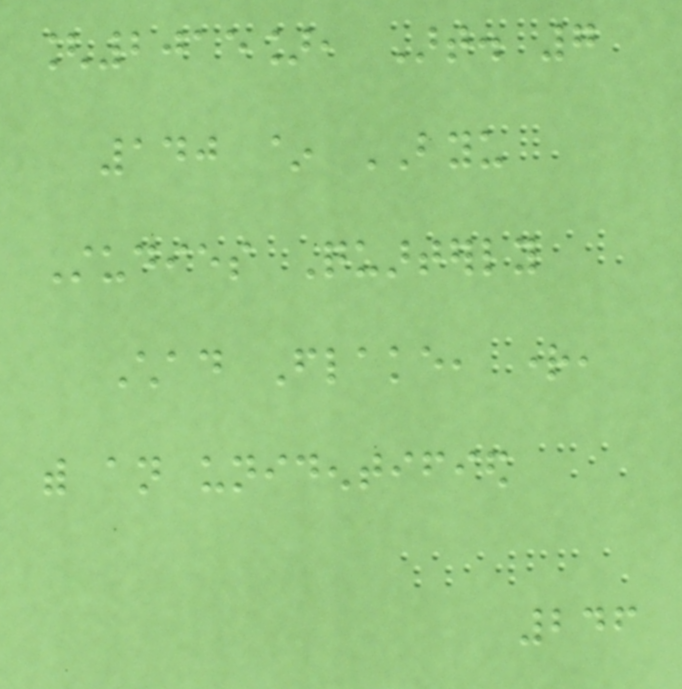[2015], Art. 7
140 ~ BYU
Studies Quarterly
Chad Flake, right,
with an unidentified
246
